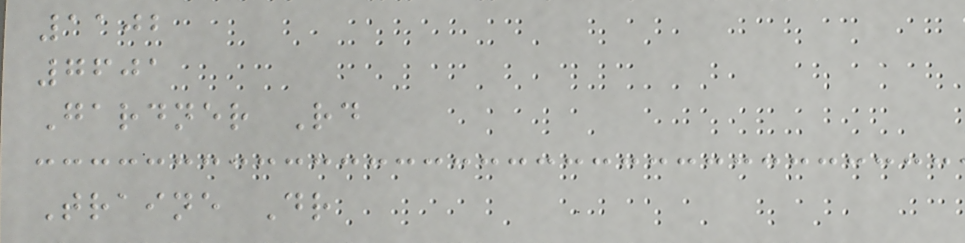1102
7601
Gardner Rd
Traine Dr
